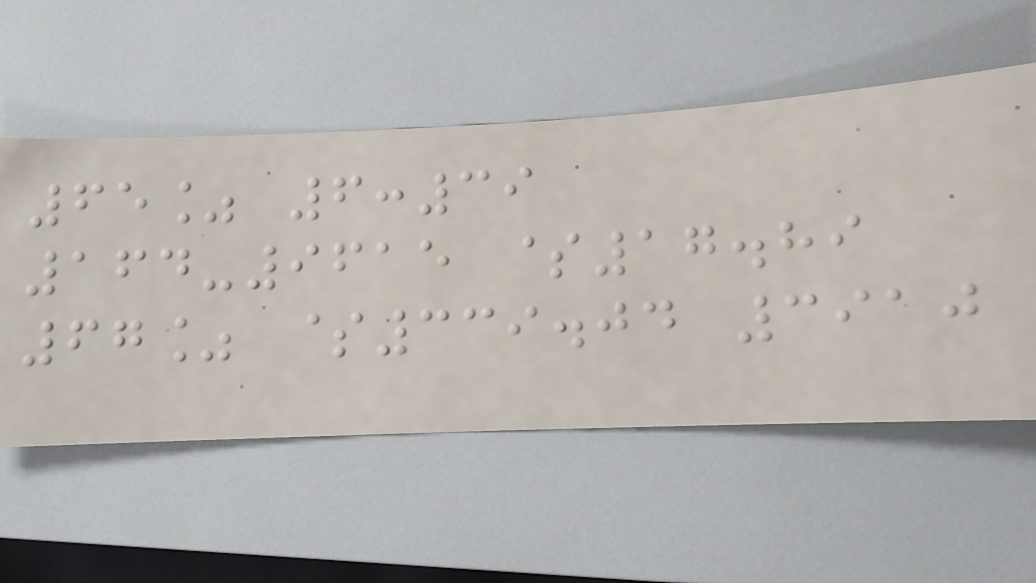65% 6:39
164-9615 $17.89
67% $339.04 3910
